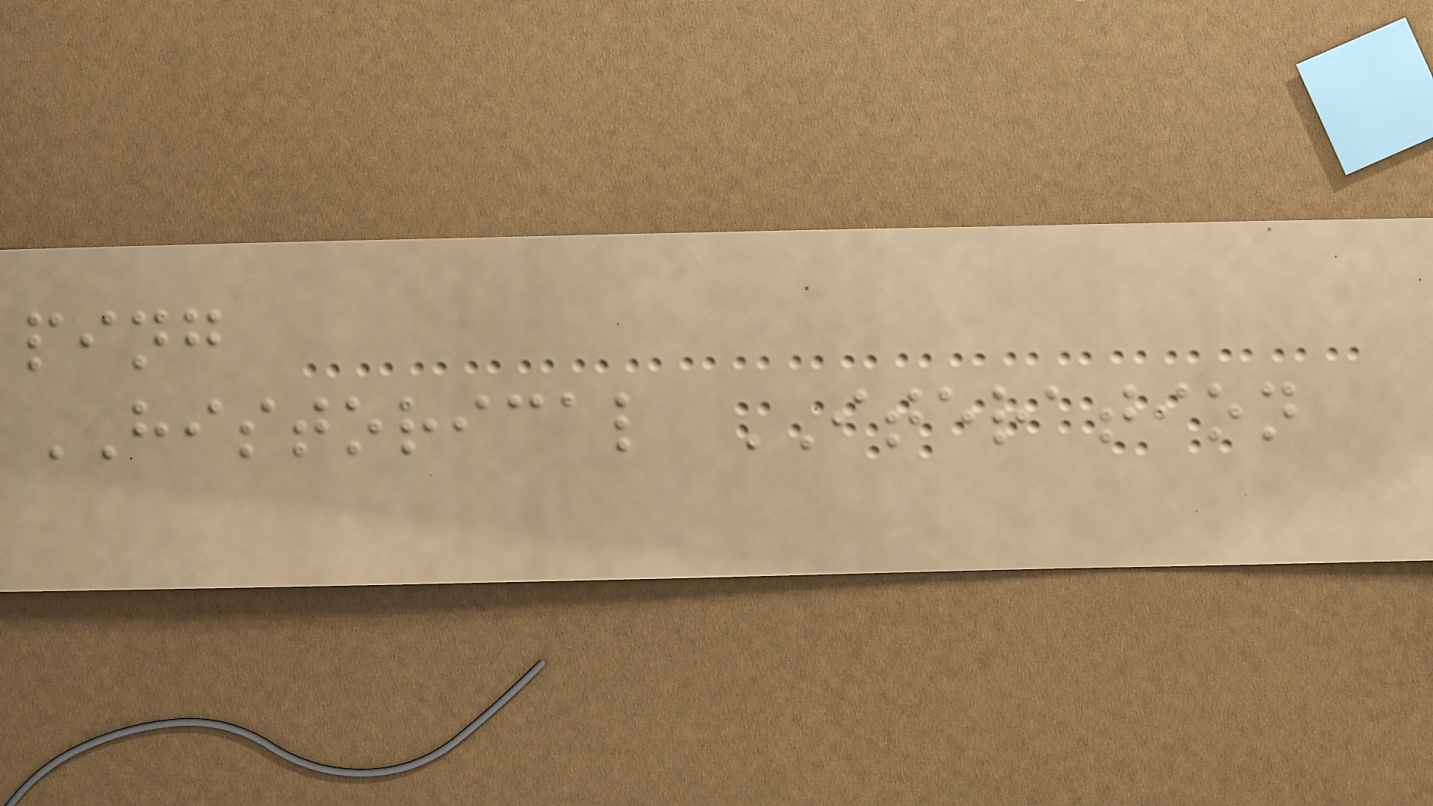ping
HISTORICAL ITERATION
